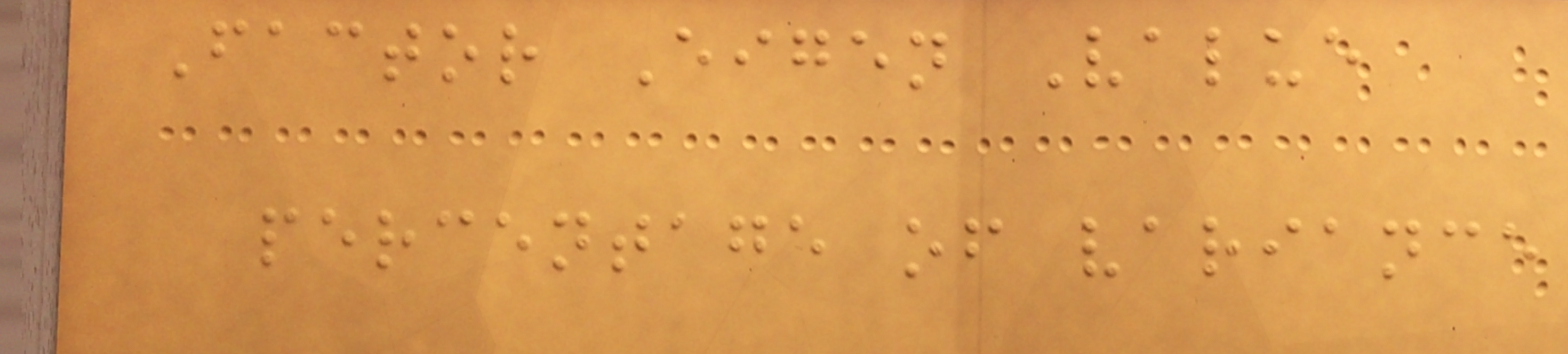Factor Eigen Value
percentage of variance
